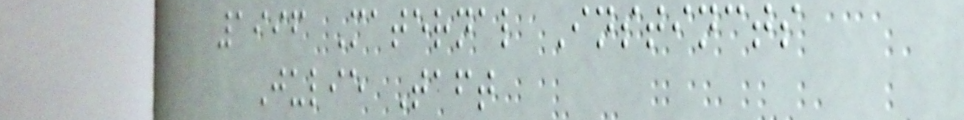1996 Maternal Instincts
Julie Taft
